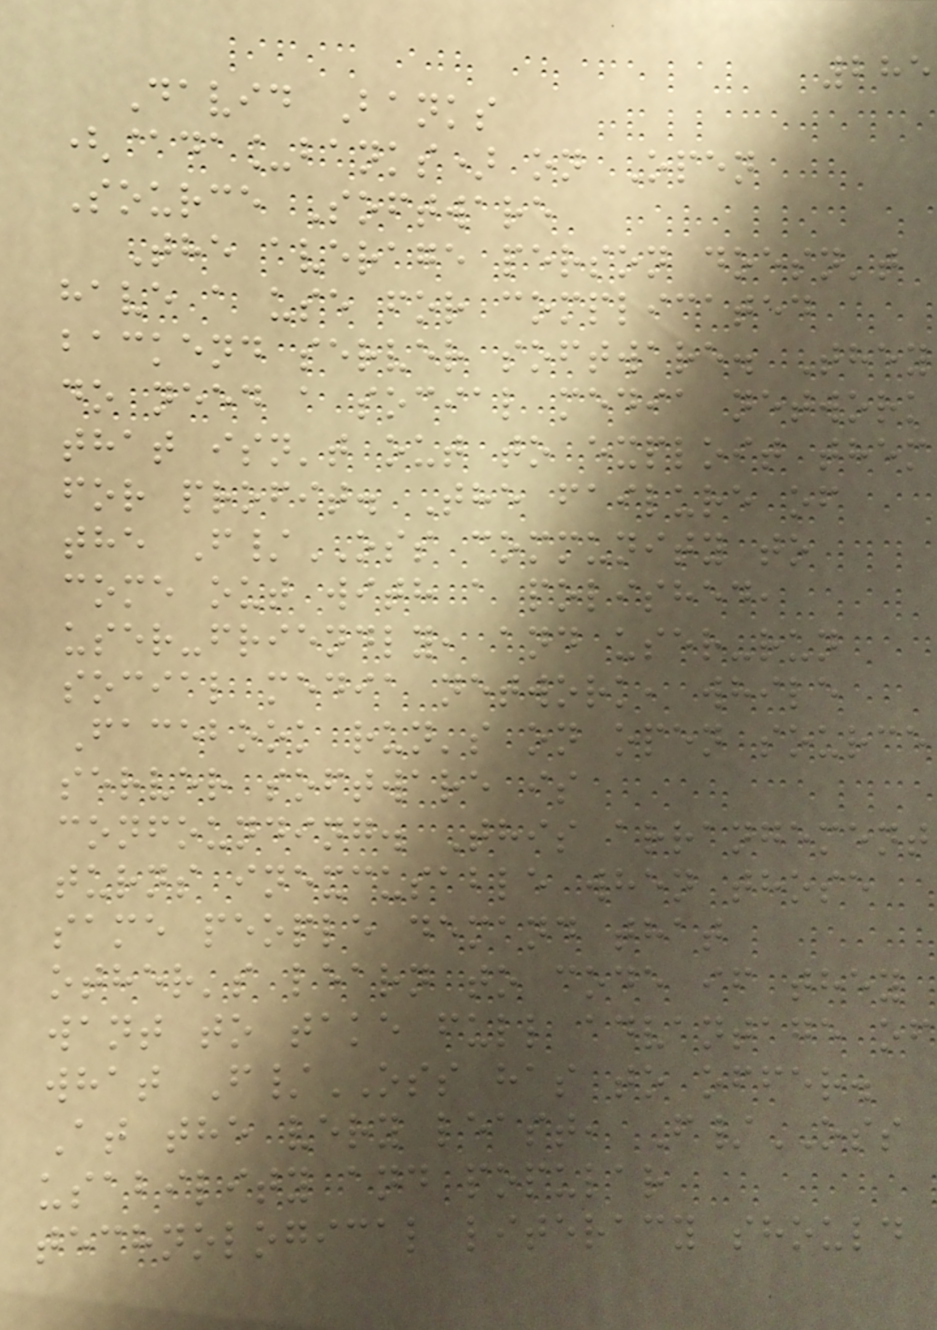285
David Banks
(@da_banks) on Open
Source Software
The average person doesn't
have a use for complicated
backend server software. They
do need a social media network
that isn't out to exploit them
for profit. The failure of
the F/OSS community to
come out with a polished,
user-friendly, and user-run
social media network, while
Facebook run's on open source
server software is
confounding. This arrangement
turns inexcusable when those
same people demand that
other's learn to code if they
want to take full advantage of
what F/OSS has to offer.
At the very least, F/OSS
usability and popular
technological literacy should
